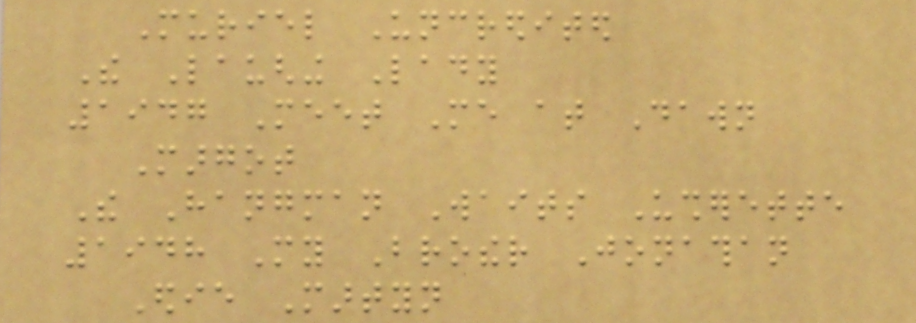Muriel Uncredited
The Laughing Lady
1947 Meet Me at Dawn
Margot
The Hangman Waits Usherette
1948 My Brother Jonathan
Edie Martyn
